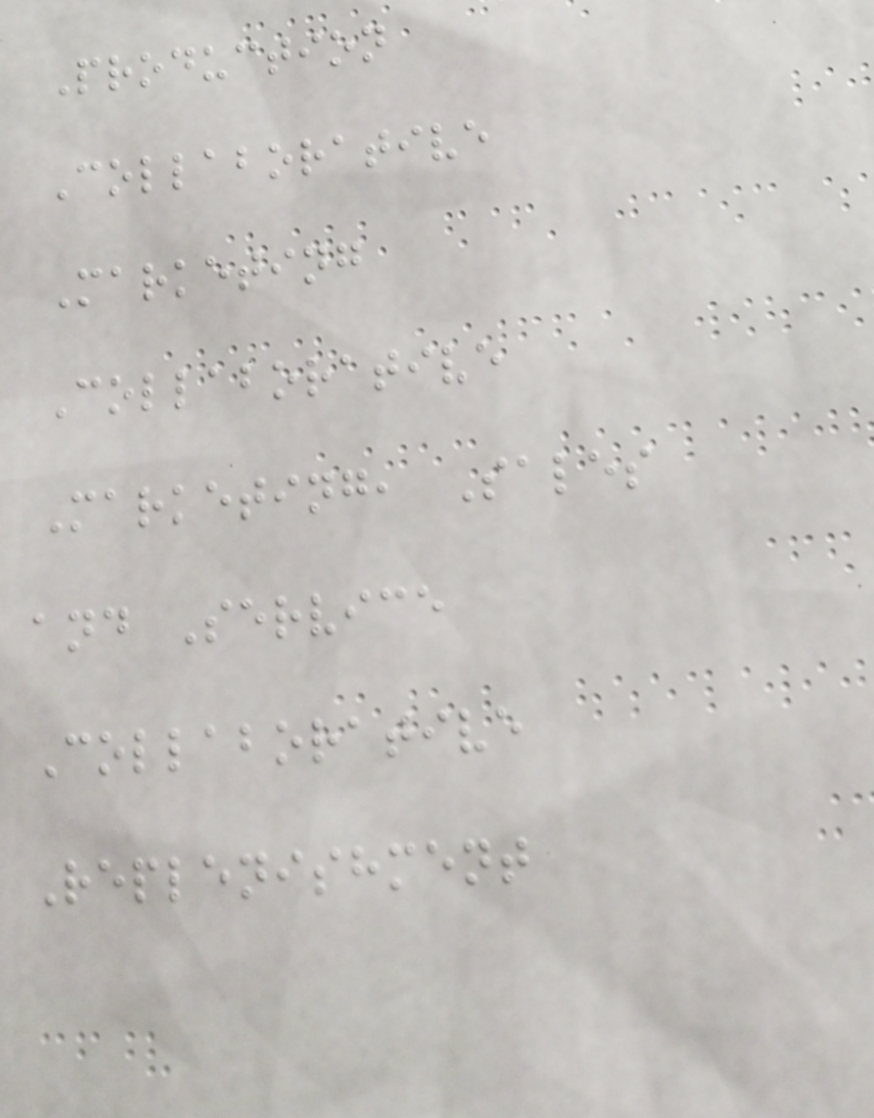Production
Collaborative
Marketing
Collaborative
Marketing, Sales
and Service
Collaborative
Replenishment
